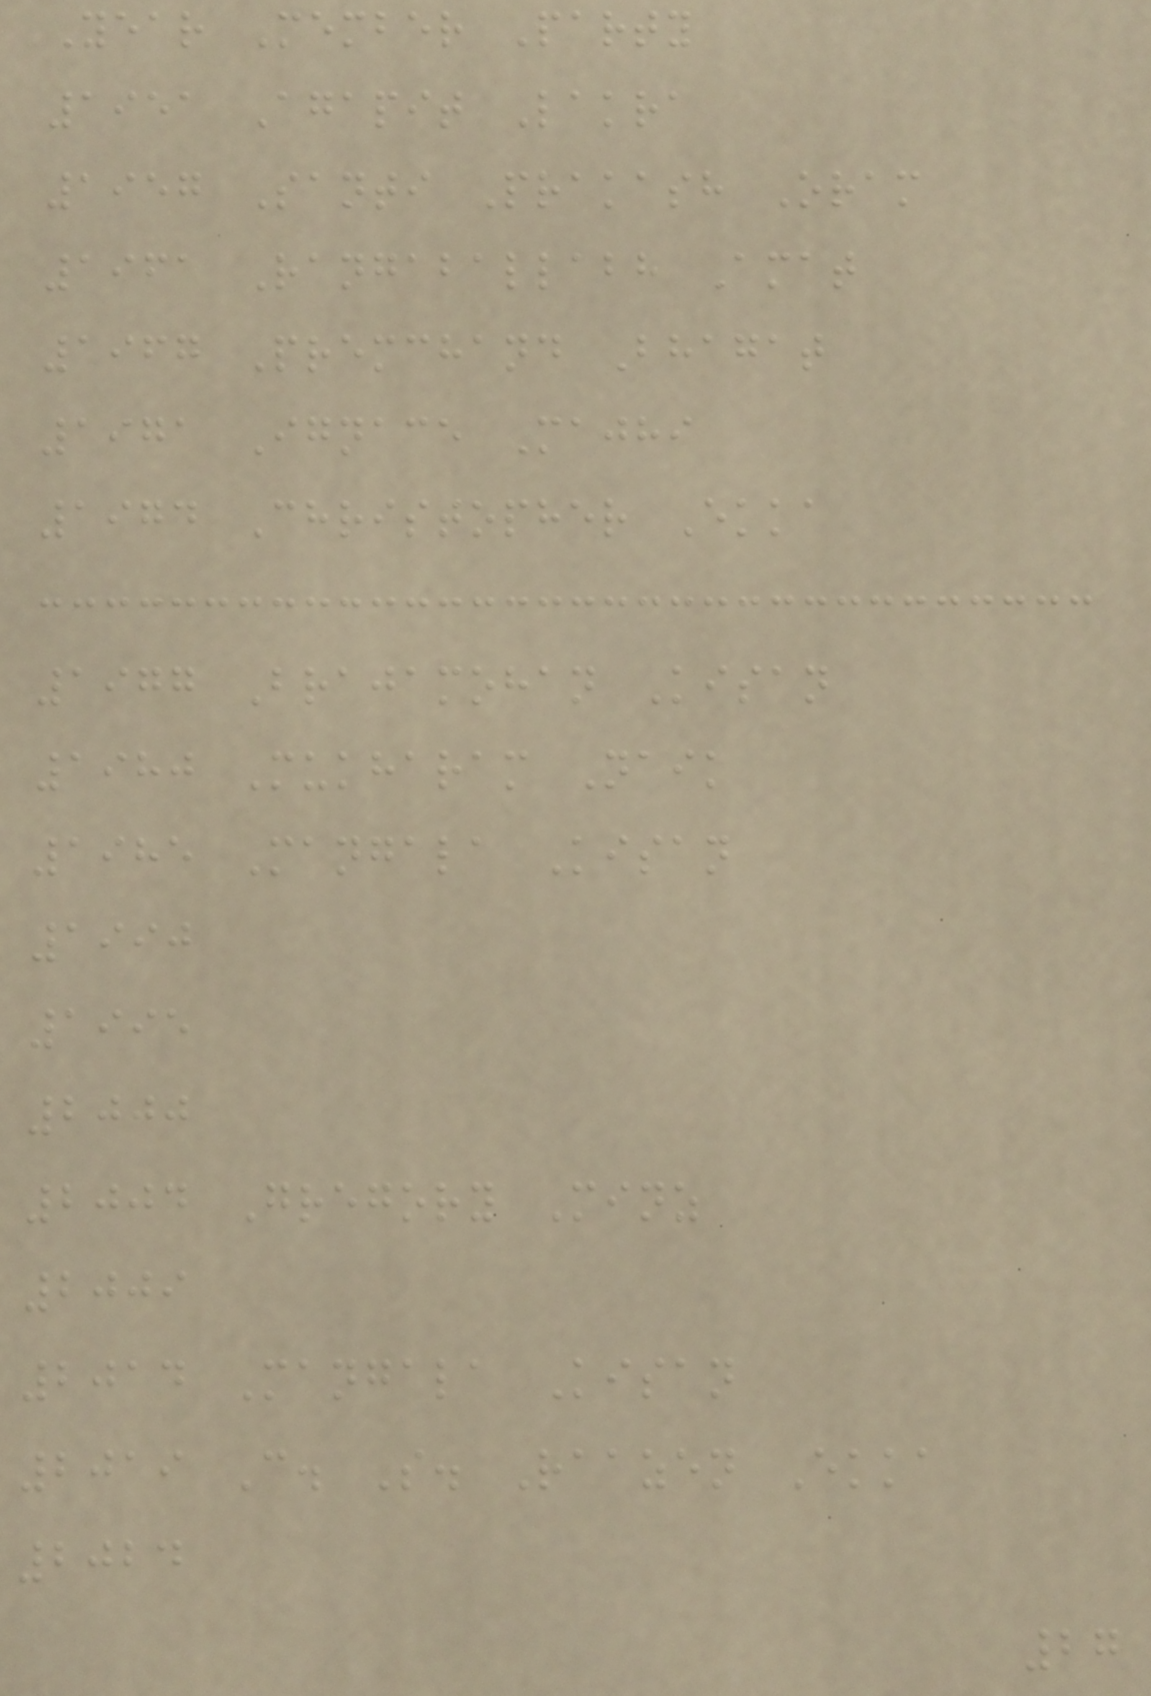Year Member Party
1951 Agapit Lakra
1957 Santi Prakash Oram
1961 Rangaballabh Amat
1967 Premchand Bhagat
1971 Ignace Majhi
1974 Christopher Ekka
1977 Brajamohan Kisan
1980 Mukharam Naik
1985 Mangala Kisan
1990
1995
2000
2004 Gregory Minz
2009
2014 Mangala Kisan
2019 C. S. Raazen Ekka
2024
27
